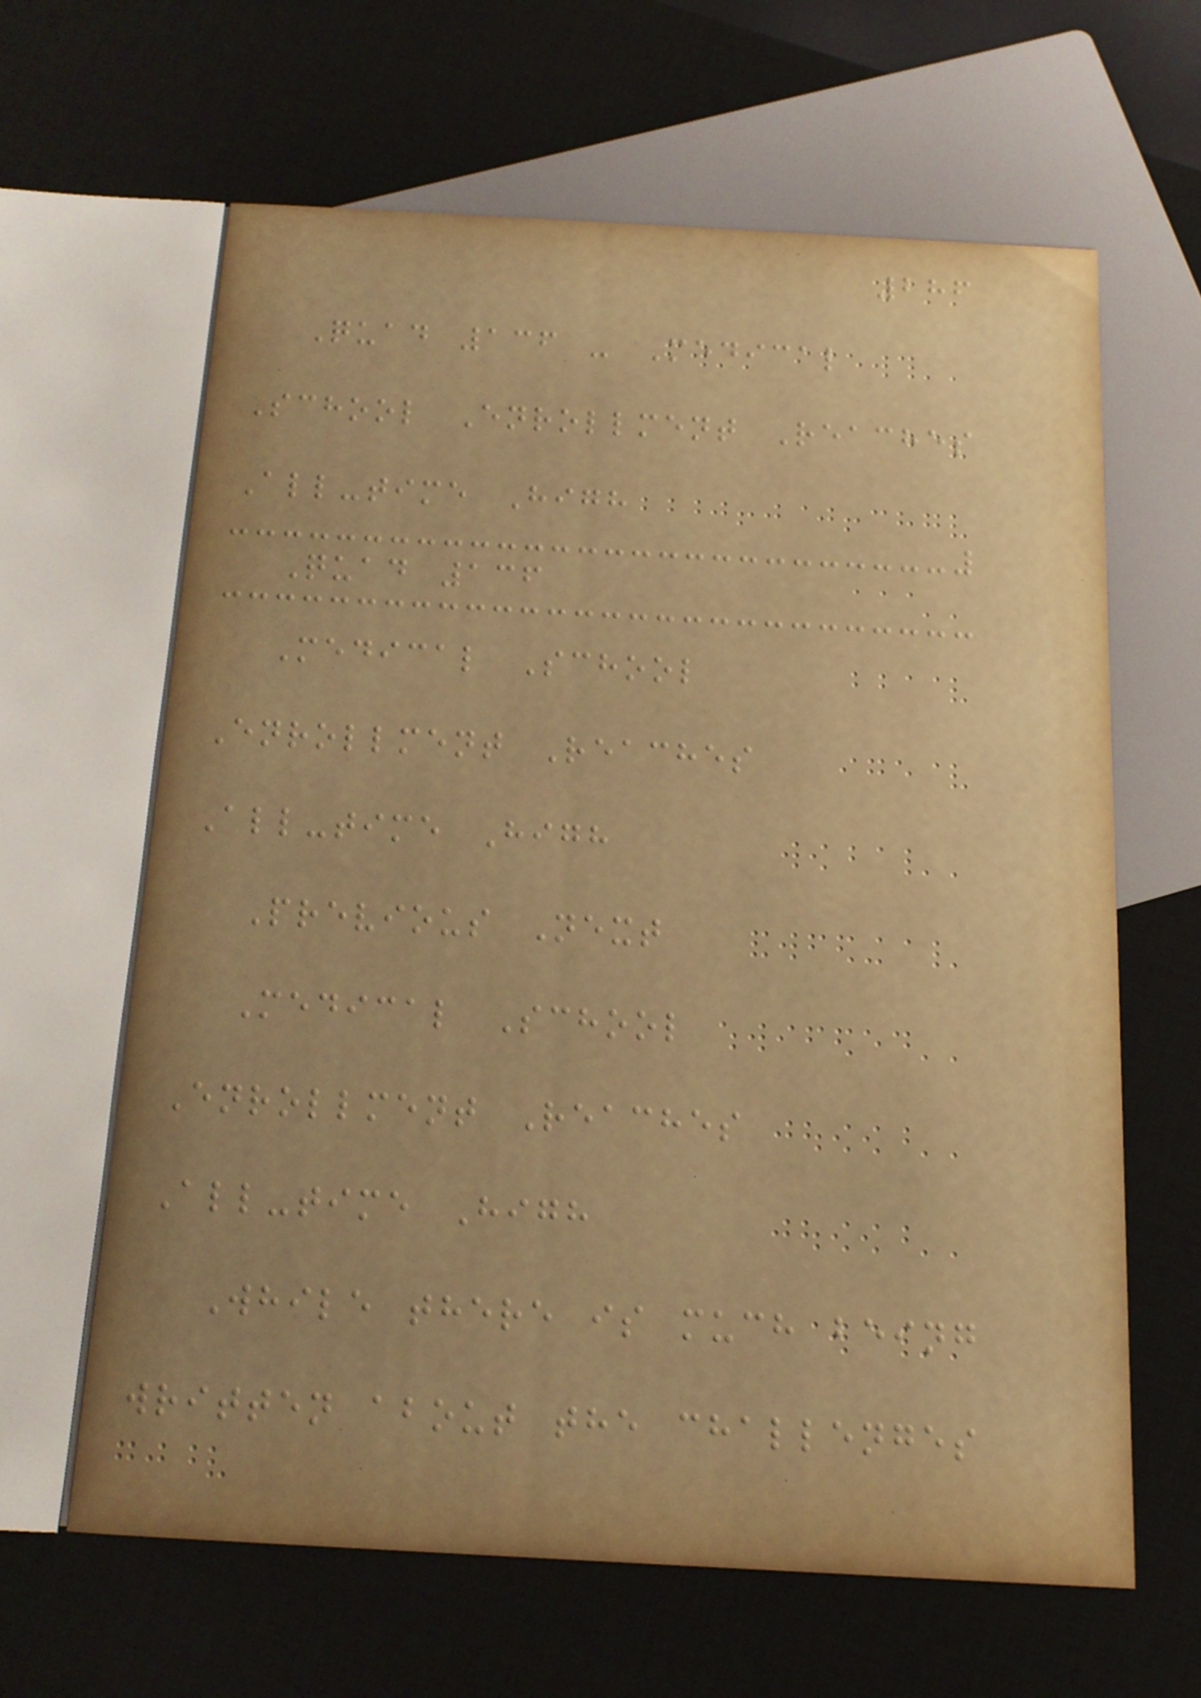286
Quad 136 - Medical
School Enrollment Reaches
All-time High
Quad 136
Medical School
Enrollment Reaches
All-time High
Previous Next
Medical School
Enrollment Reaches
All-time High
While there is much being
written about the challenges
